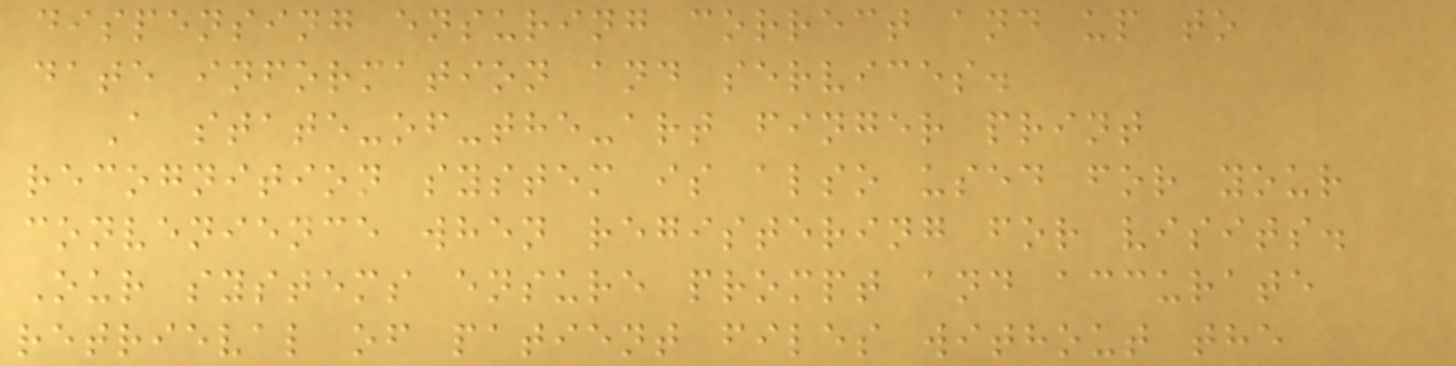dispensing ensuring correct and up to
date information and services.
A state-of-the-art finger print
recognition system is also used for your
convenience when registering for visits.
Our systems ensure prompt and accurate
retrieval of patient files without the
